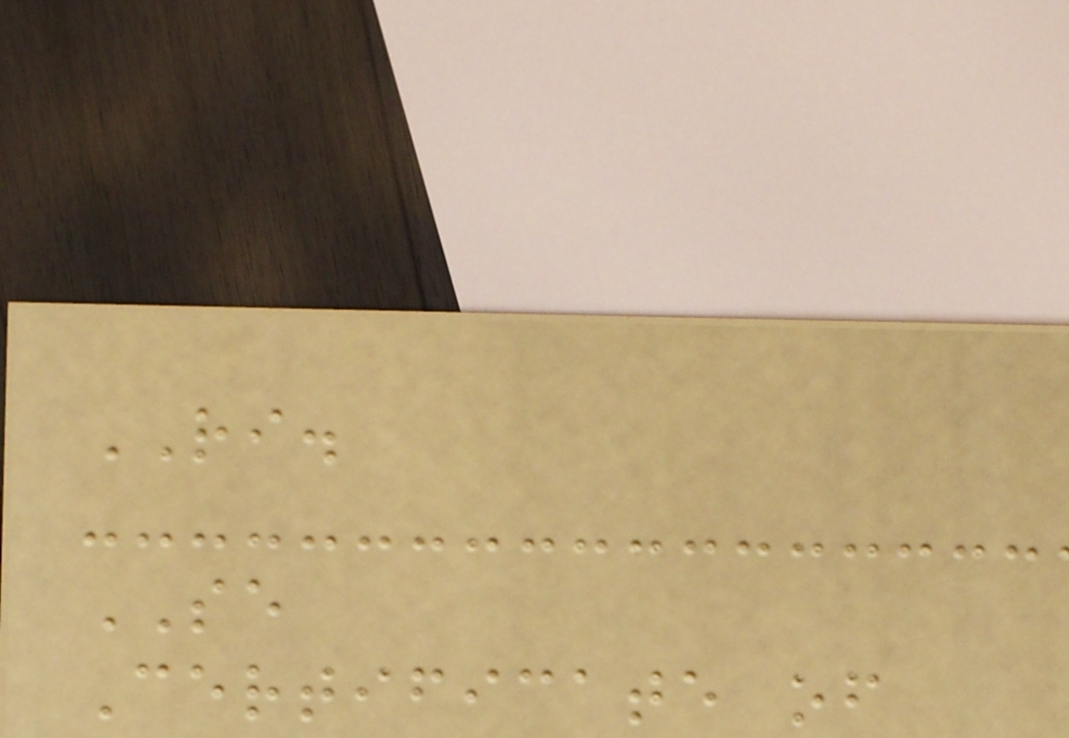RI.
SE
Certificate of
